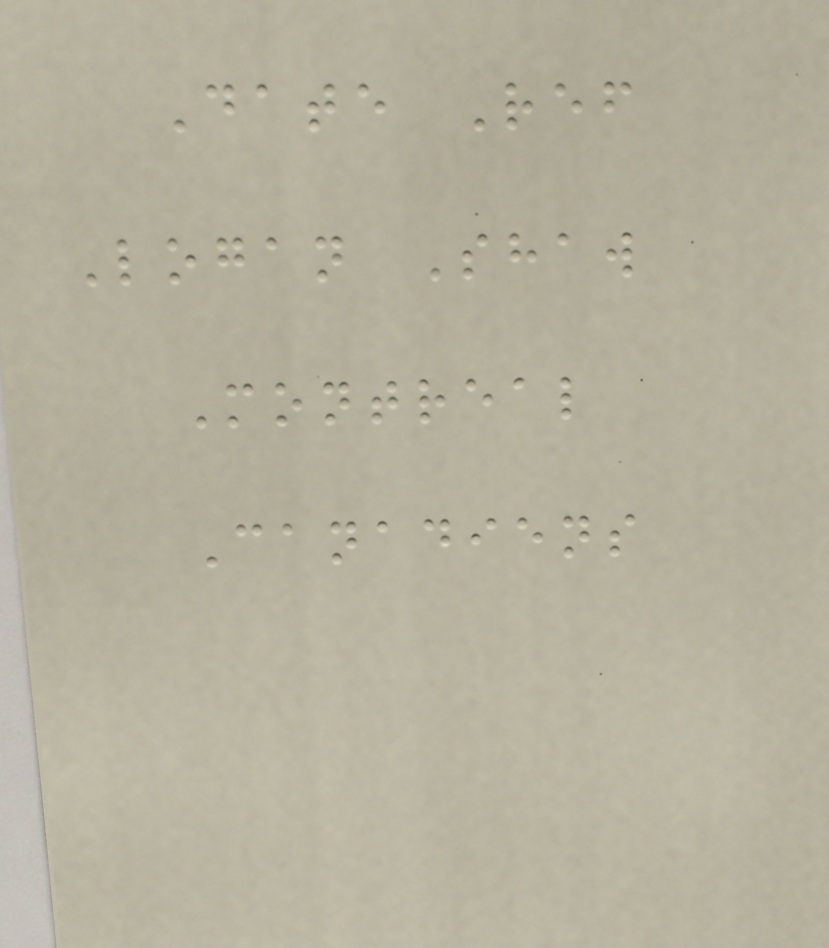Date Ref
Logan Shaw
Montreal
Canadiens
